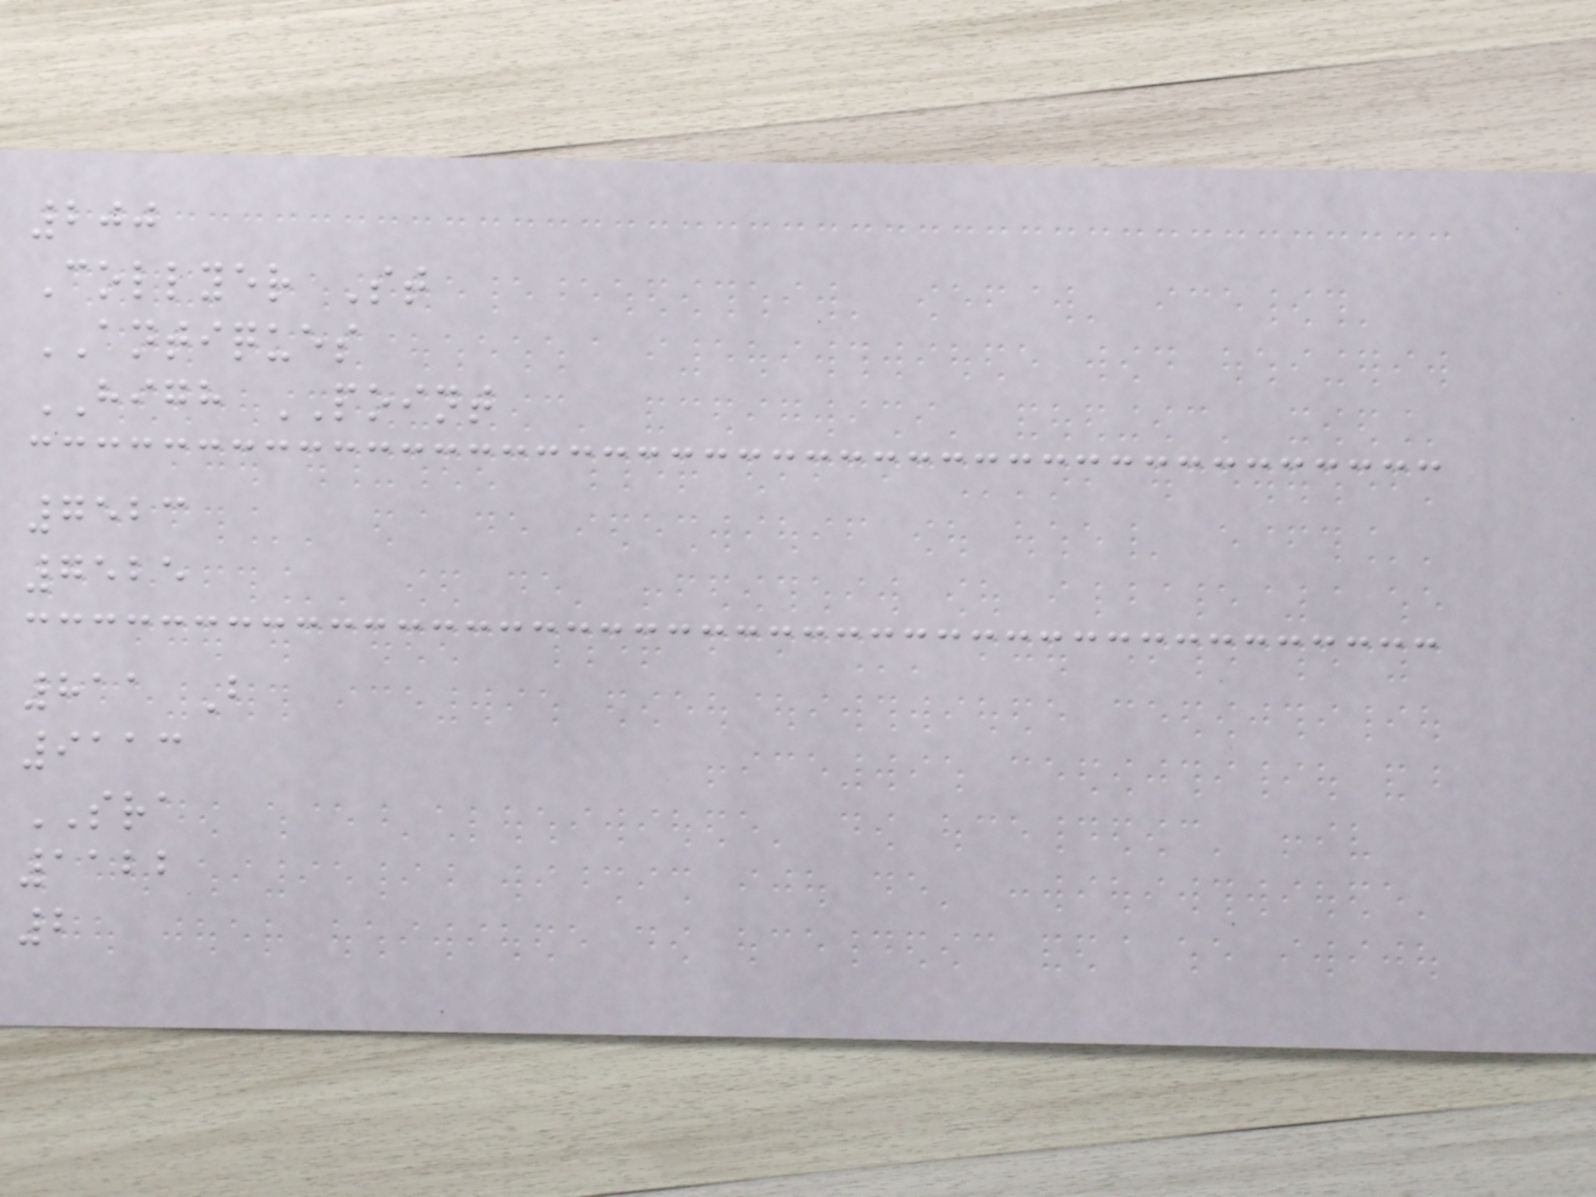200
Collyer St
ANTIQUES
HIGH POINT
7523
7525
811 B
9113
SRA
1122
2
